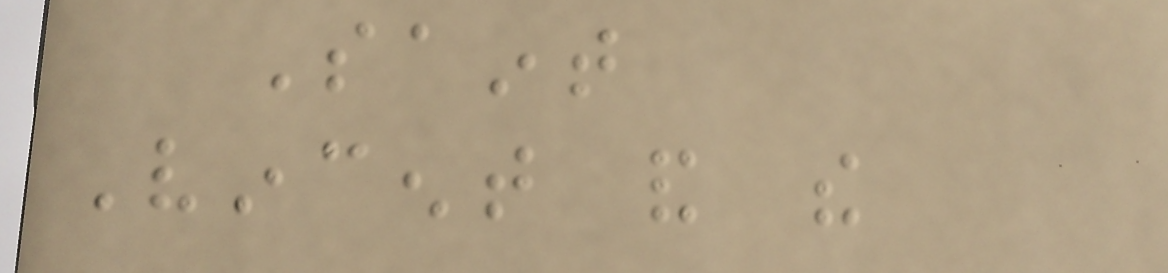Saint
Vincent and the
